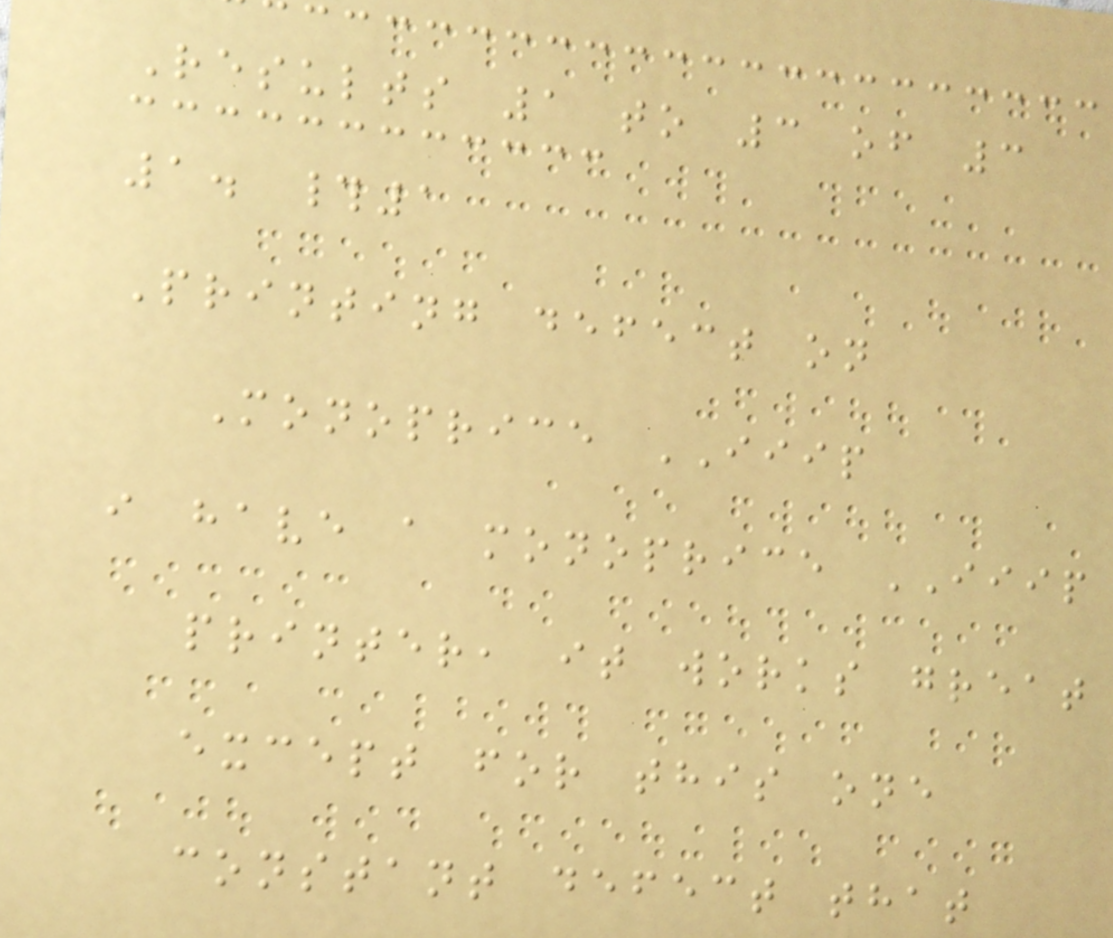Results 1 to 3 of 3
1. #1
Printing defect on
Monoprice IIIP
i have a monoprice IIIP
printer, it works great
except for this one
constant defect that
